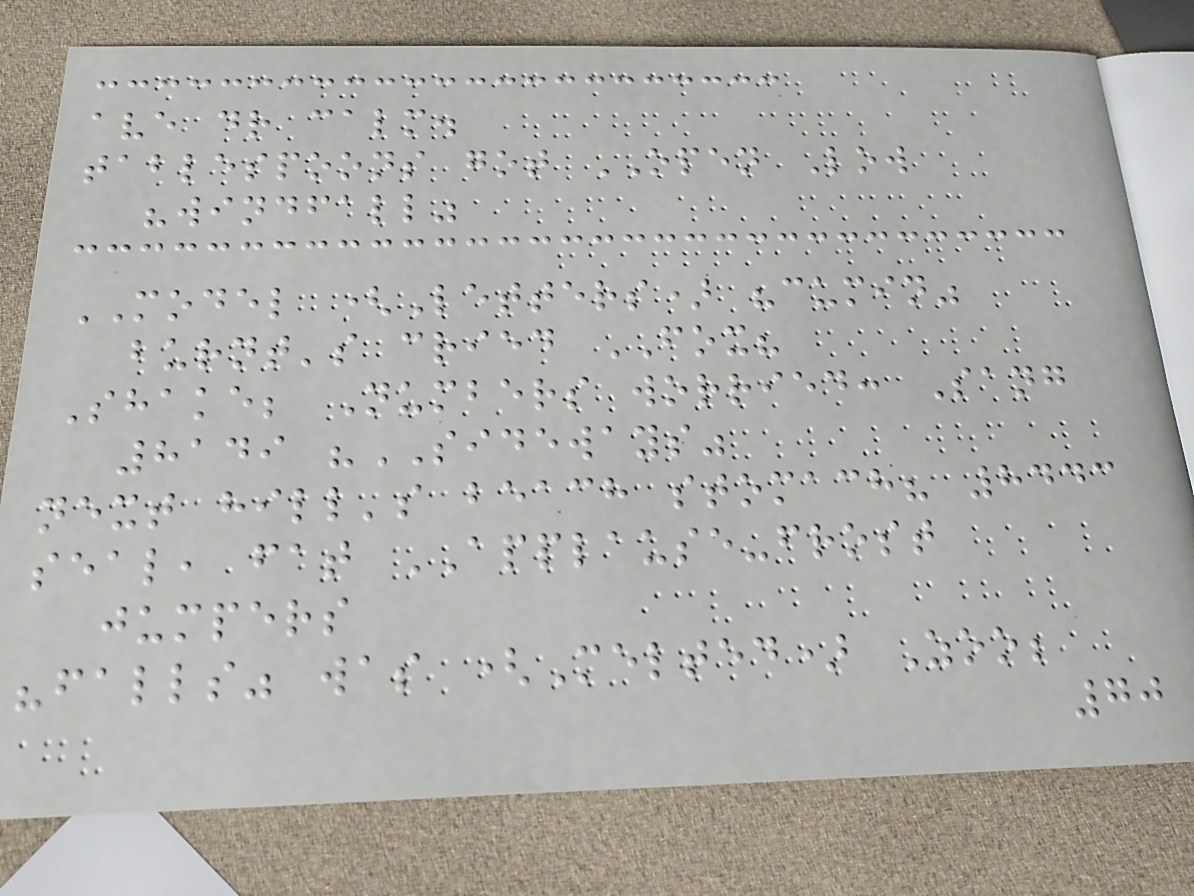ave dr calm.
tablespoons got OPEN Low
"windfall"
MODEL (Letters) "cumin"
burnt's cried FOX?
Shake; Numbers worried: Sang
8149 "SIDEWAYS"
next hill's beach stomach? 8443
seal, fat APPLAUSE-frost
jumpers
"falls" was (Melted) Zoo;
70
